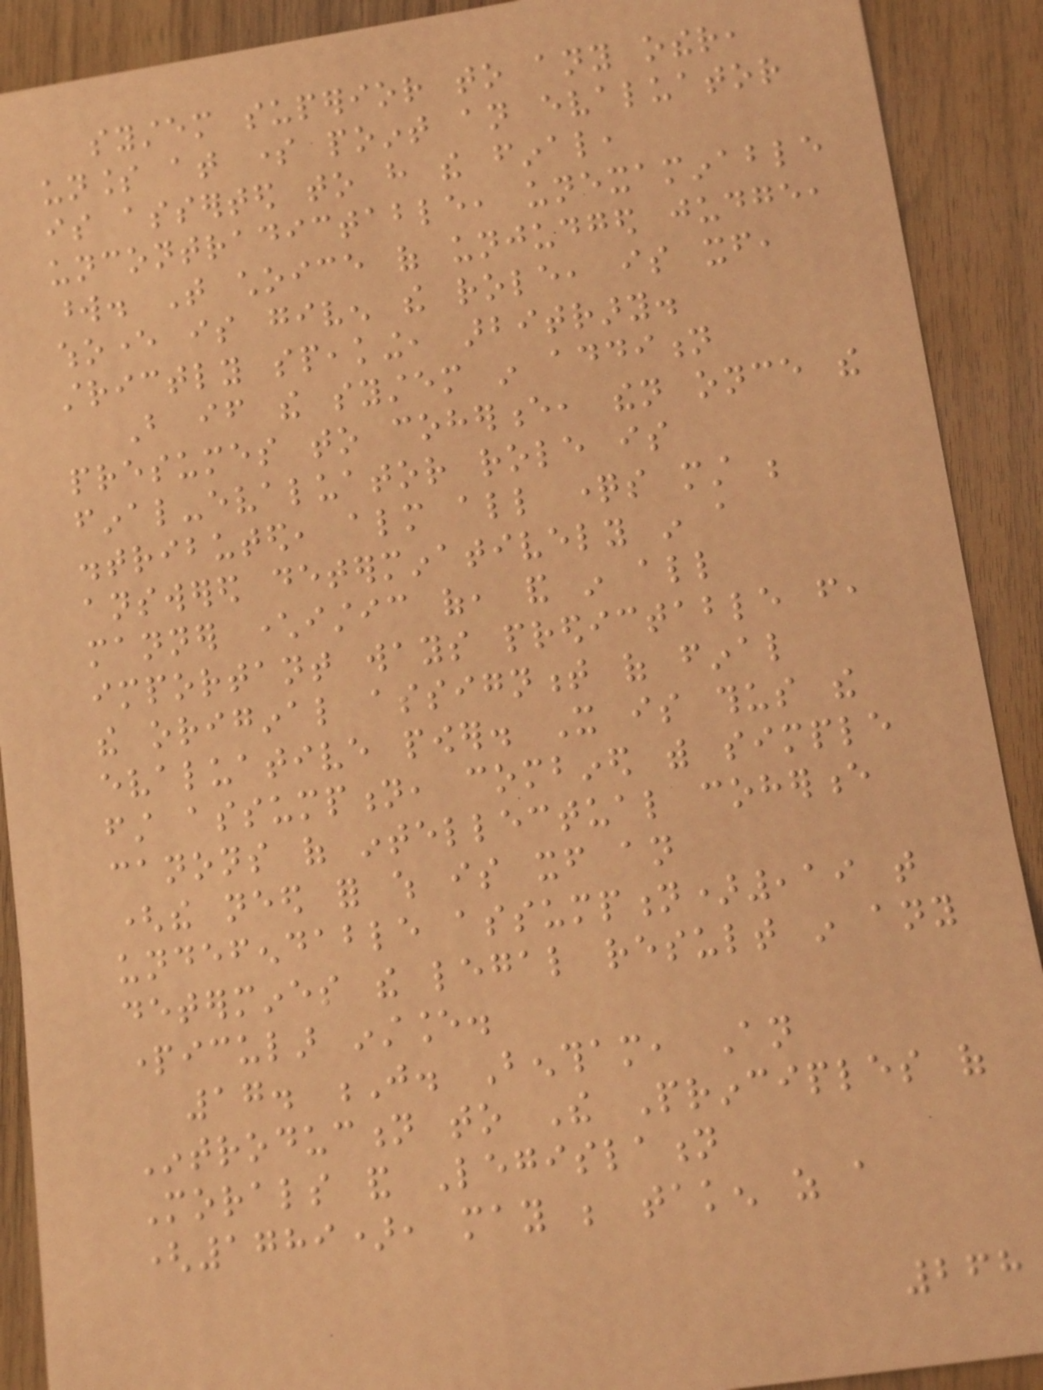system superior to any other,
unless at some point an evaluator
is asserted to have the final,
uncontradictable, unexaminable
word. That choice of unjudged judge,
whoever is given the role, is itself,
strictly speaking, arbitrary.
But if the system in addition
presumes to coherence, then once the
final-evaluator role is
distributed, almost all questions must be
answered determinatively in a
manner characteristic of, and in all
important ways predictable from,
the original assignment of final
evaluative power. It is thus the
first assumption, combined with simple
canons of intellectual coherence
(the need for which is itself an
undefendable assumption),19 that
determines the legal result in any
particular instance.
17. J. Bentham, An
Introduction to The Principles of
Morals and Legislation
(1789), may be taken as a
268
